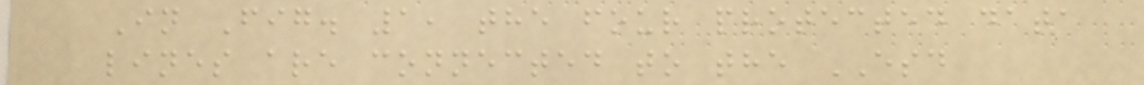In Fig. 1, the four protected data
lines are connected to the ESD
